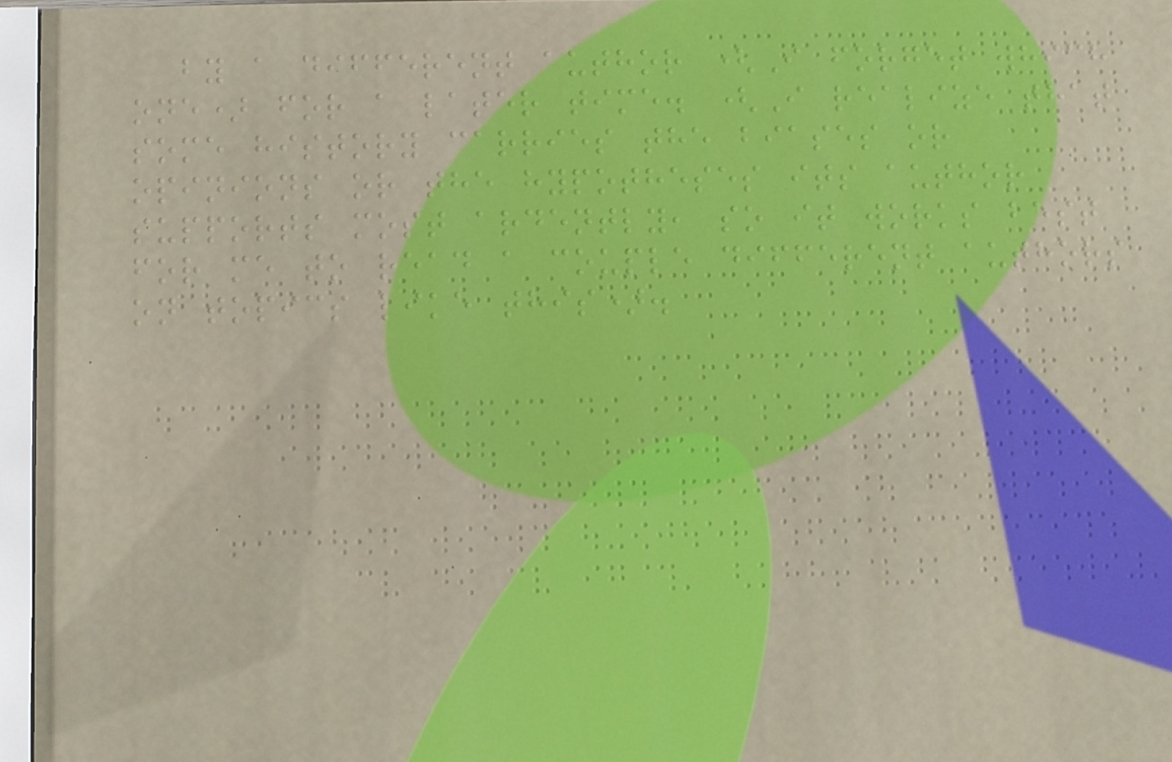by a different author (I forget which
one) for a later time. (I realize that
some history carries the biases or
opinions or the hypotheses its author
supports most ardently, so it works best
for me to read a couple different authors
on topics like this).
